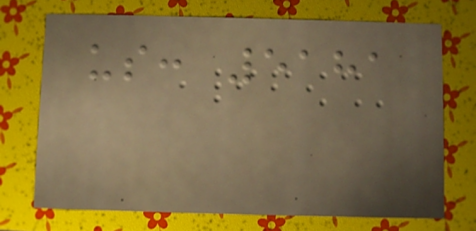us: 5181
